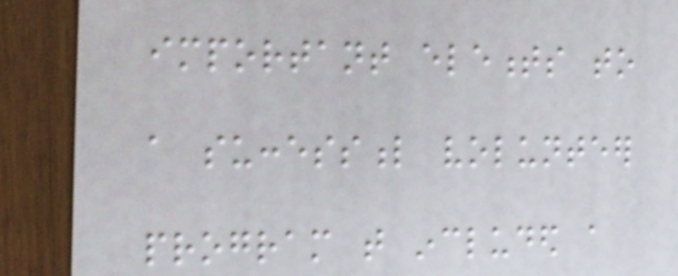important elements to
a successful volunteer
program that included a
